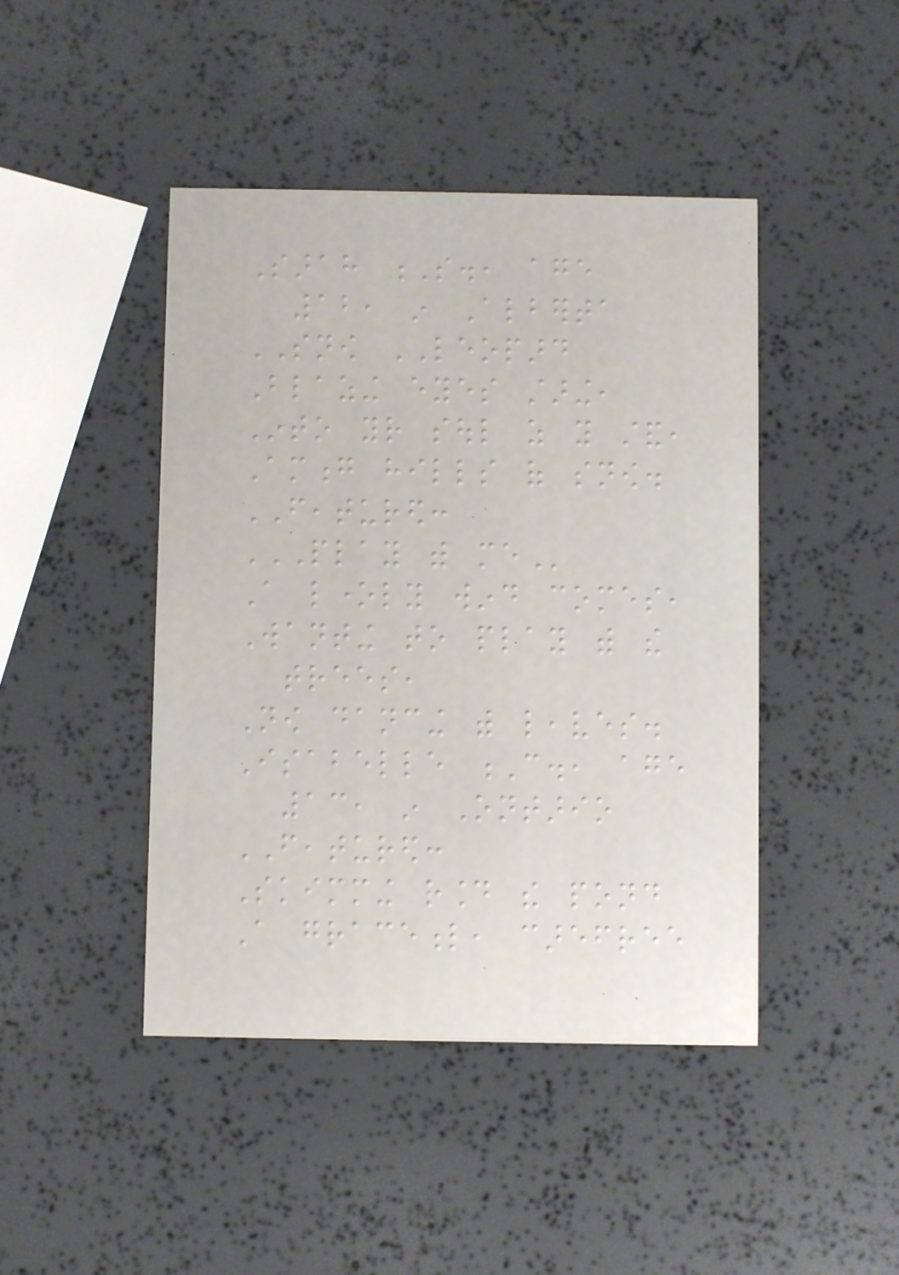Sarah S., age
12, in Alberta
SNOW LEOPARD
Blazing eyes staring,
Into your soul as you stand,
Among hills of snow.
FEATURED:
PLAY WITH ME
A lonely wind comes,
Wanting to play with the
trees,
Now dancing with leaves.
Isabelle C., age
13, in Ontario
FEATURED:
Skimming round the pond
A graceful, carefree
